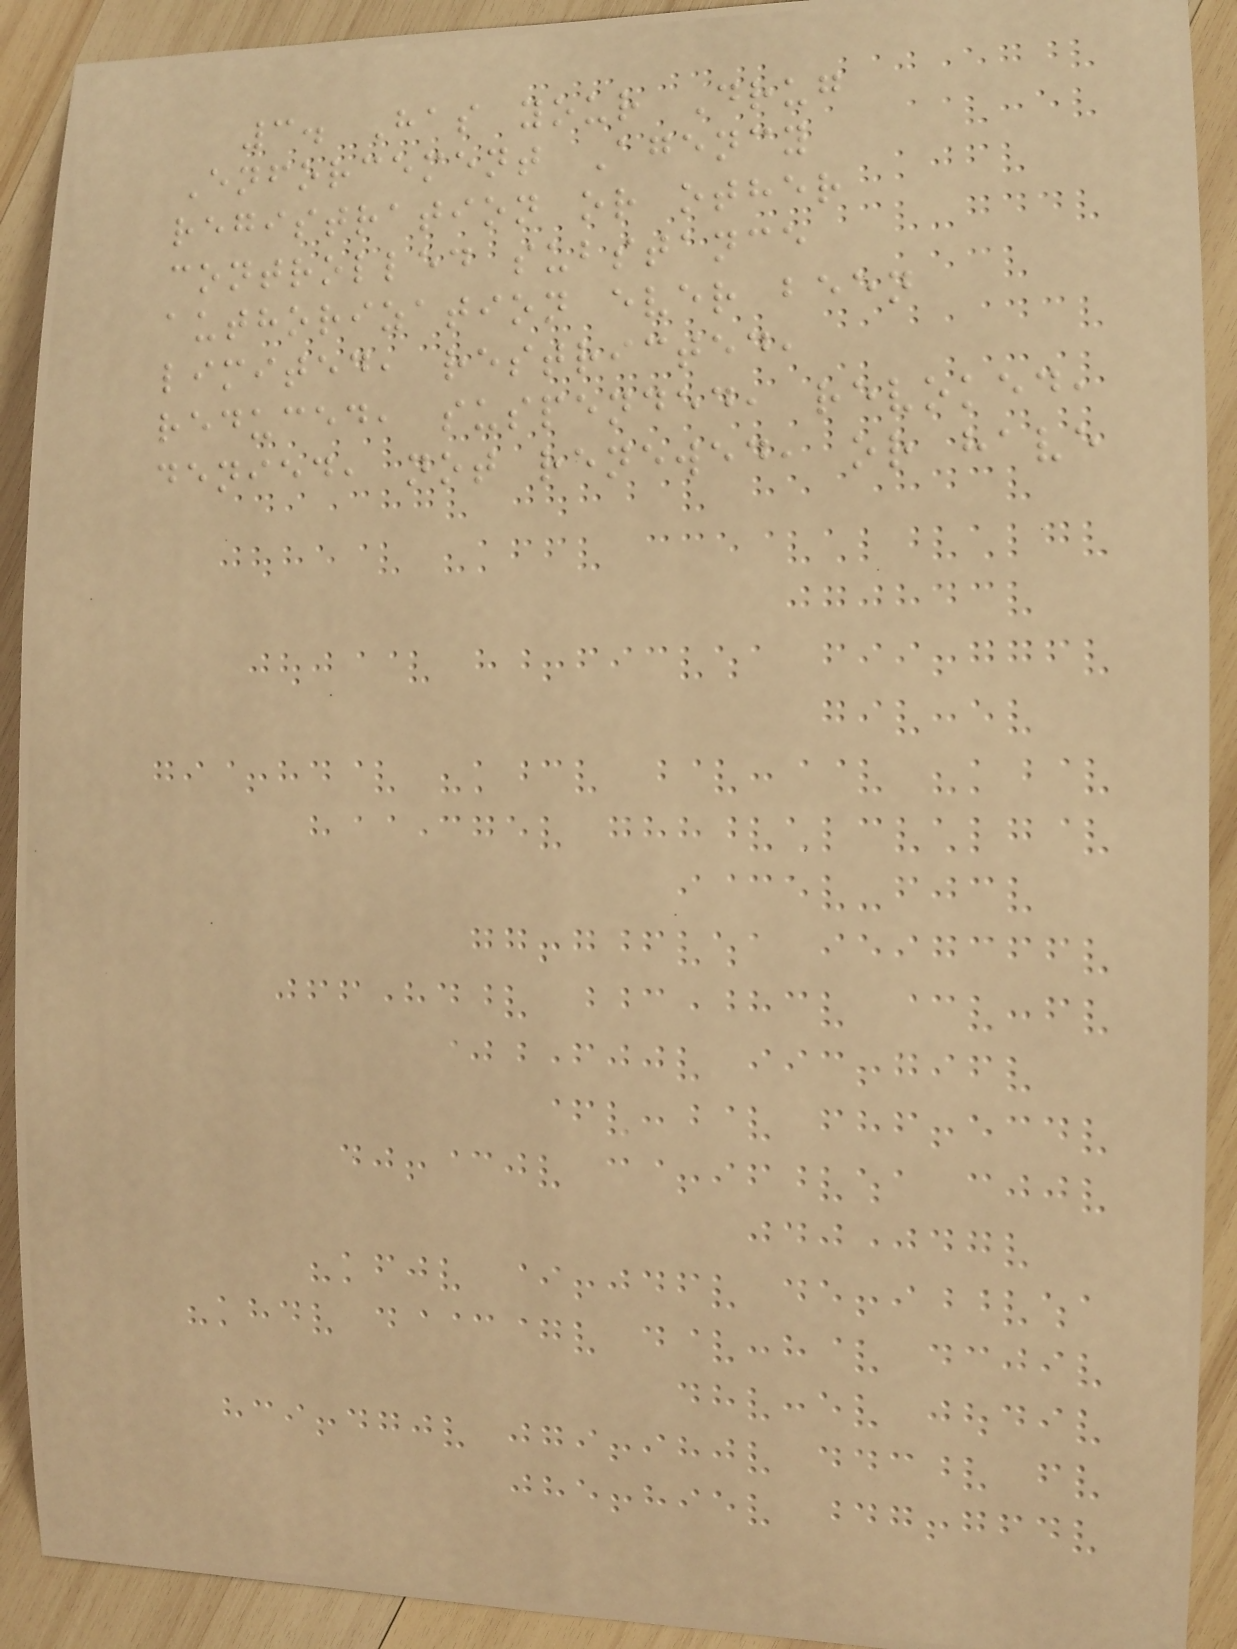3. Has your Drug
Enforcement Agency
registration or other
controlled substance
authorization ever been
limited, restricted,
reduced, suspended, revoked,
denied, not renewed, or have
